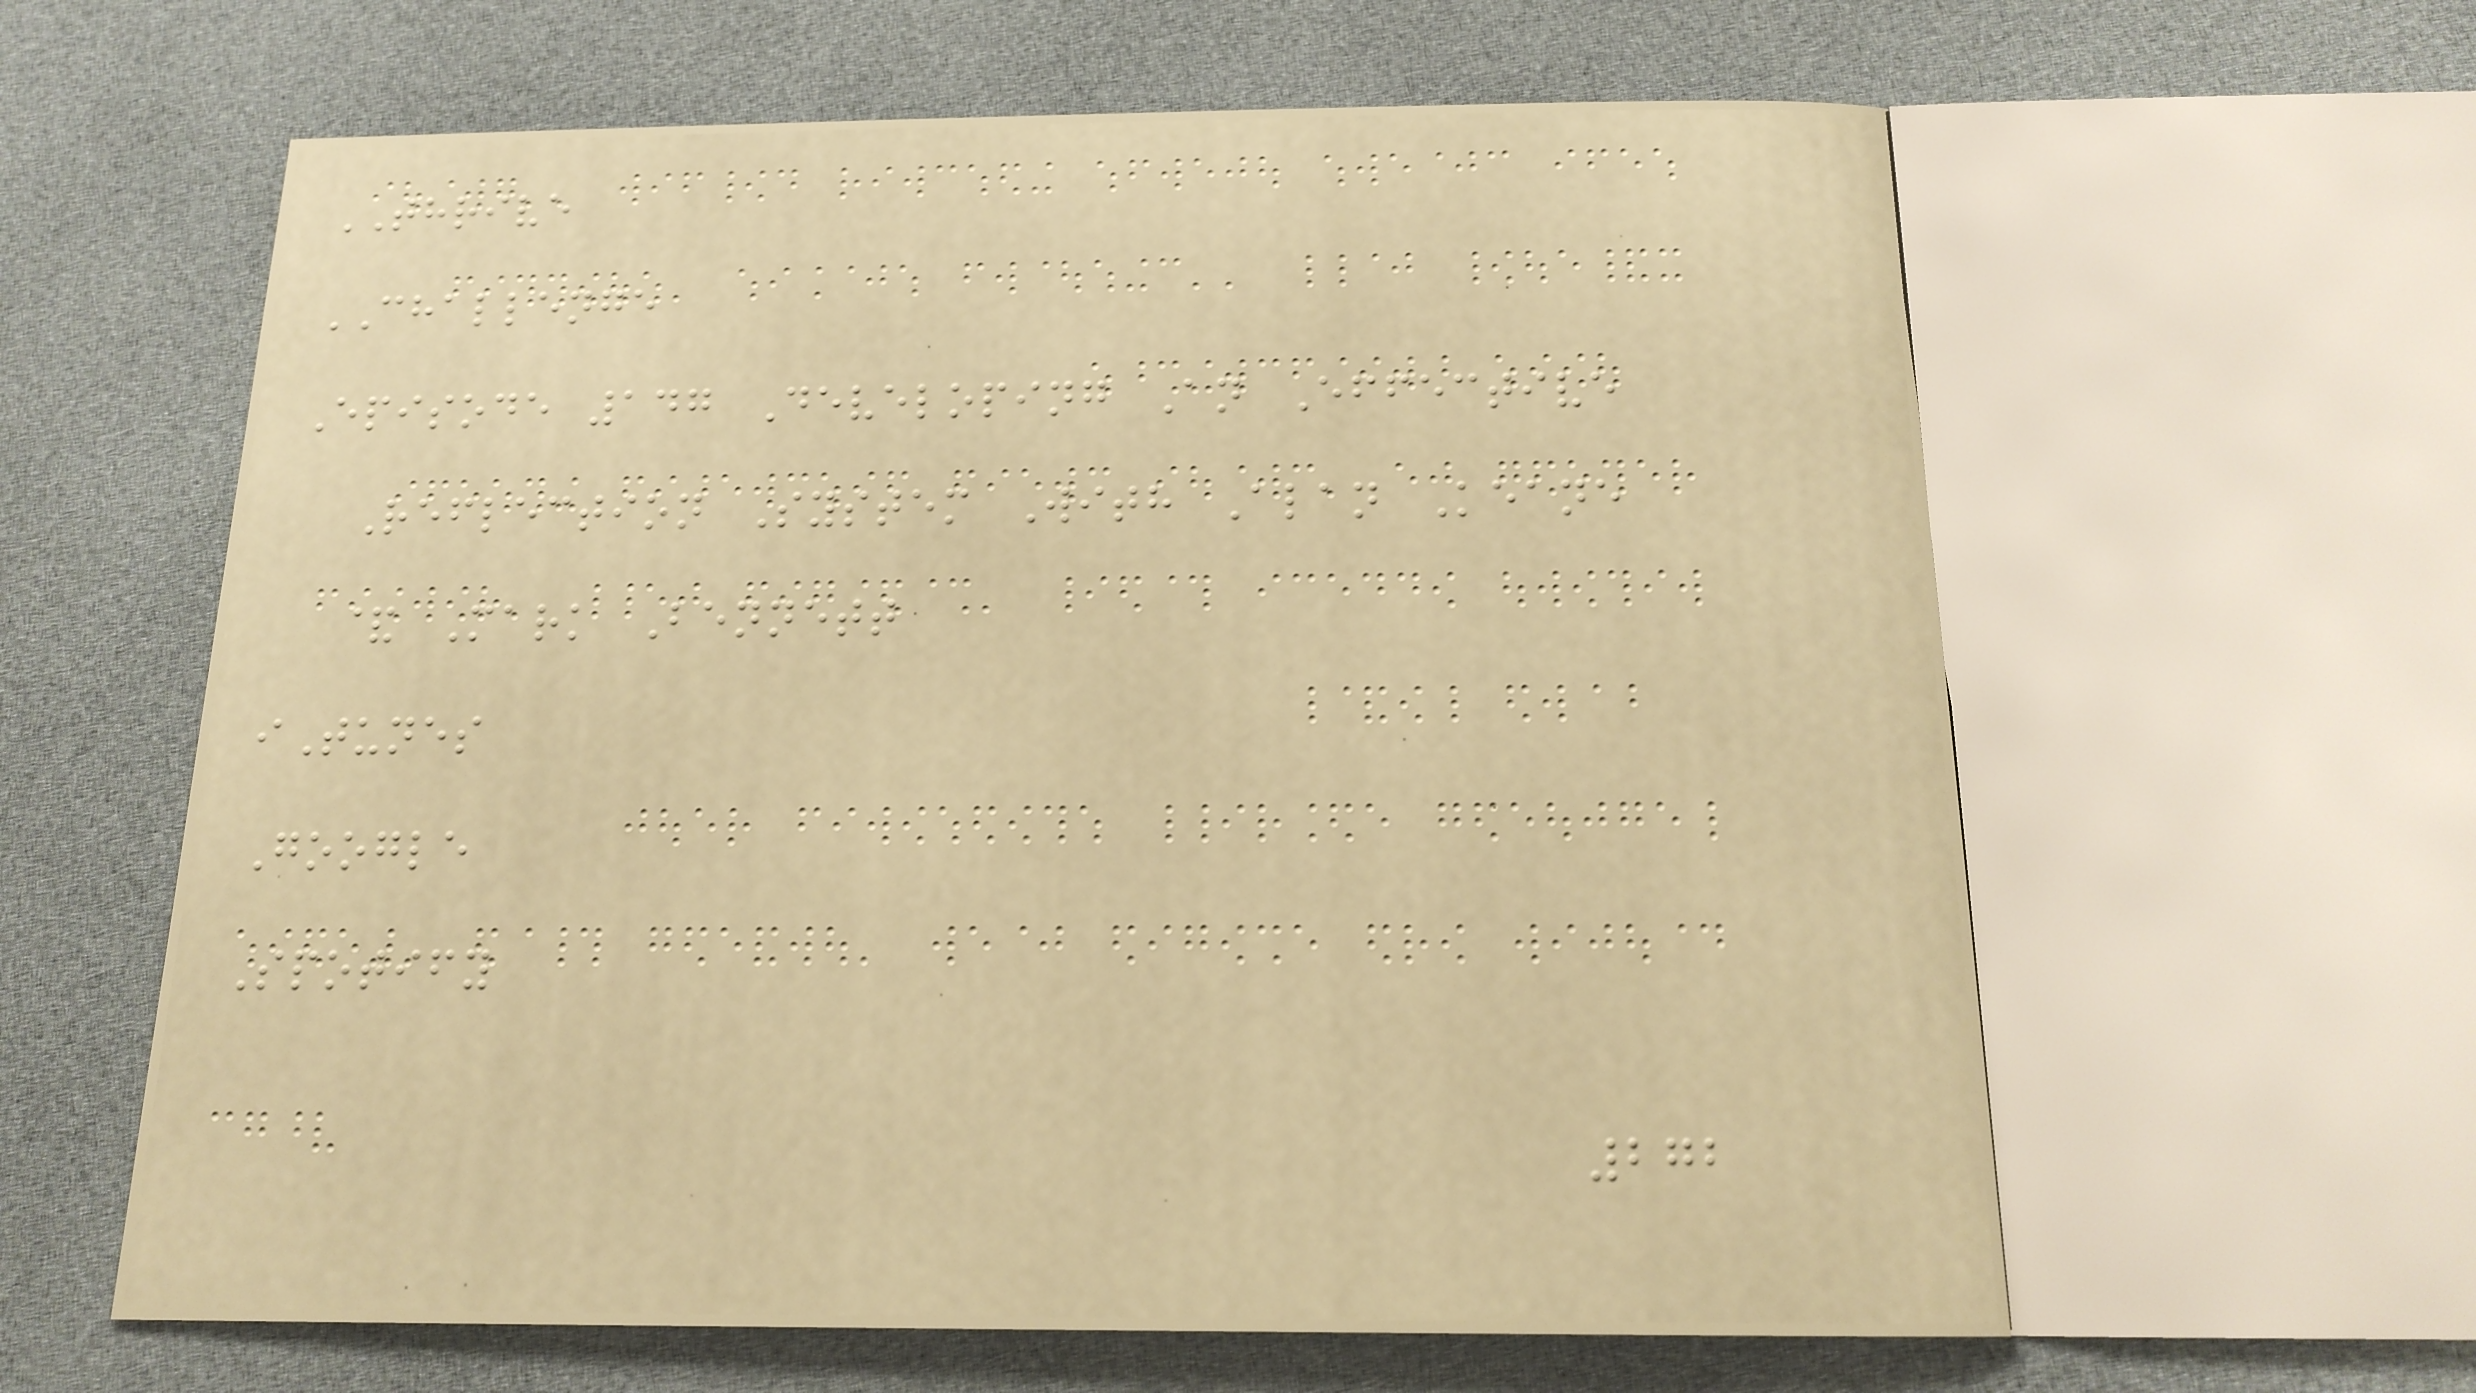THRIVE
CHALLENGE
Episode 147 Developing An Effective
Reflection System With Alan Keane
& Mark Bennett
iTunes
Google
Spotify
272
